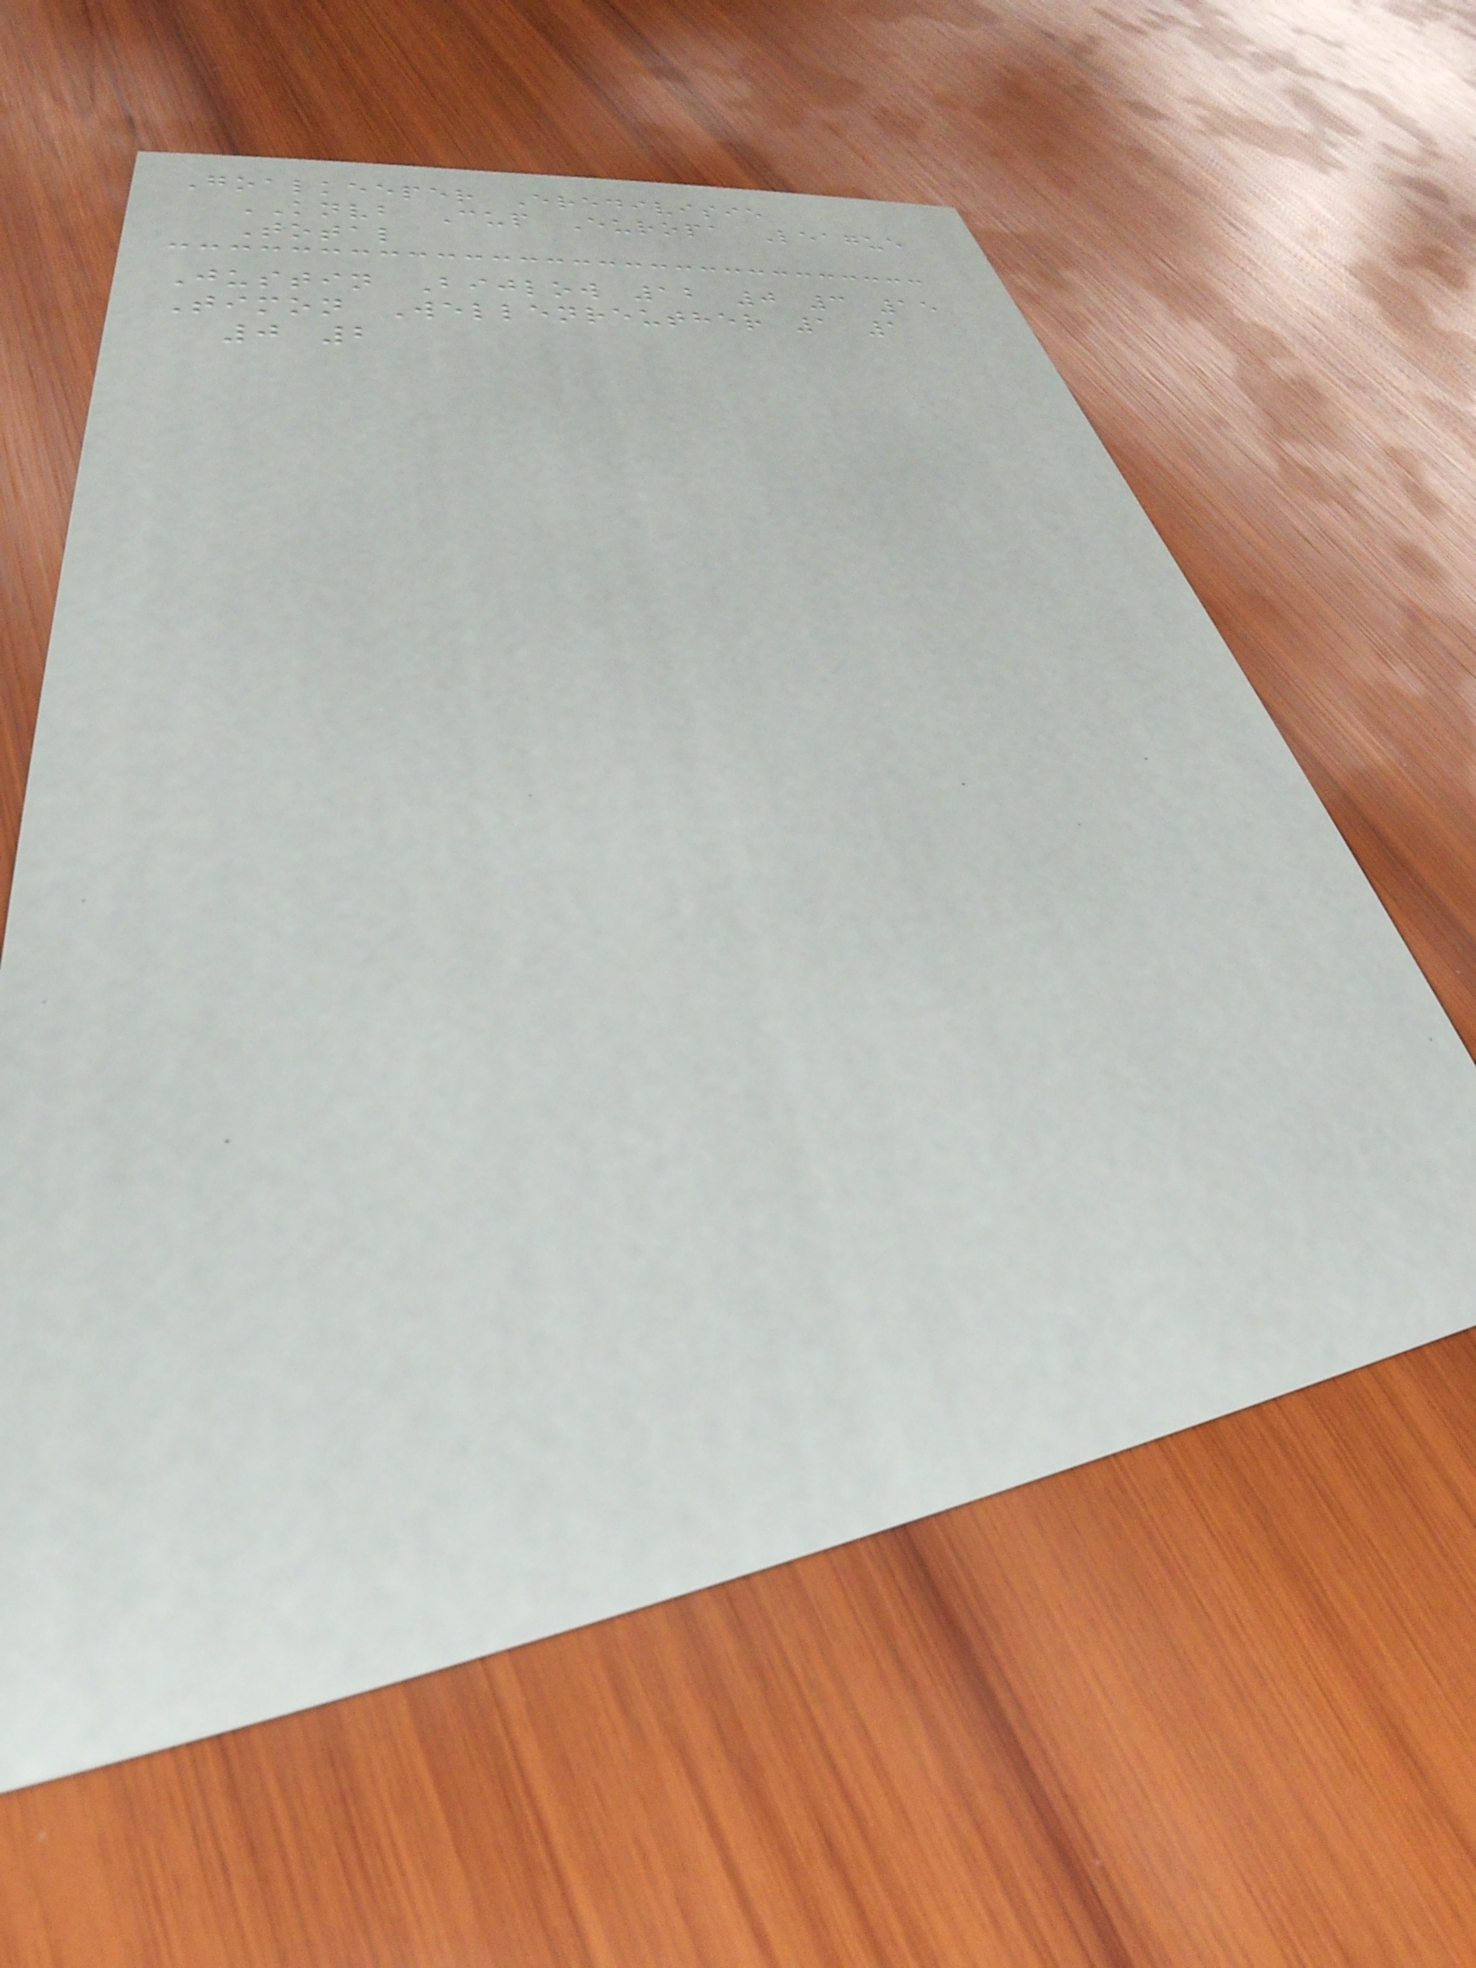Goalkeeper Eredivisie
KNVB Cup Europa League
Total
Justin Bijlow 12 0 3 15
Timon Wellenreuther 1 1
0 2
